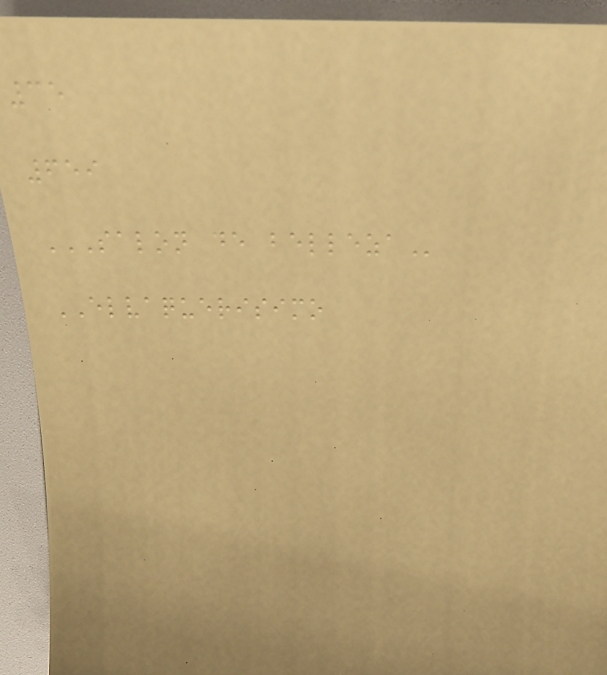35
659
SALON DE BELLEZA
ELVAQUERISIMO
